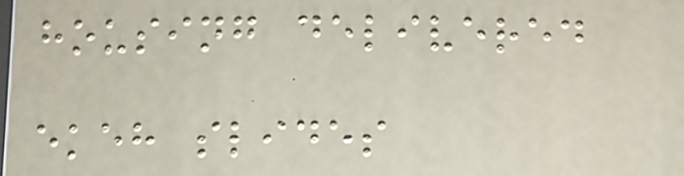housing delivered
ekeh slides
